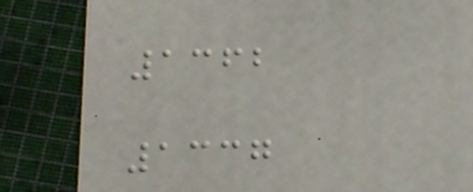1362
1337
